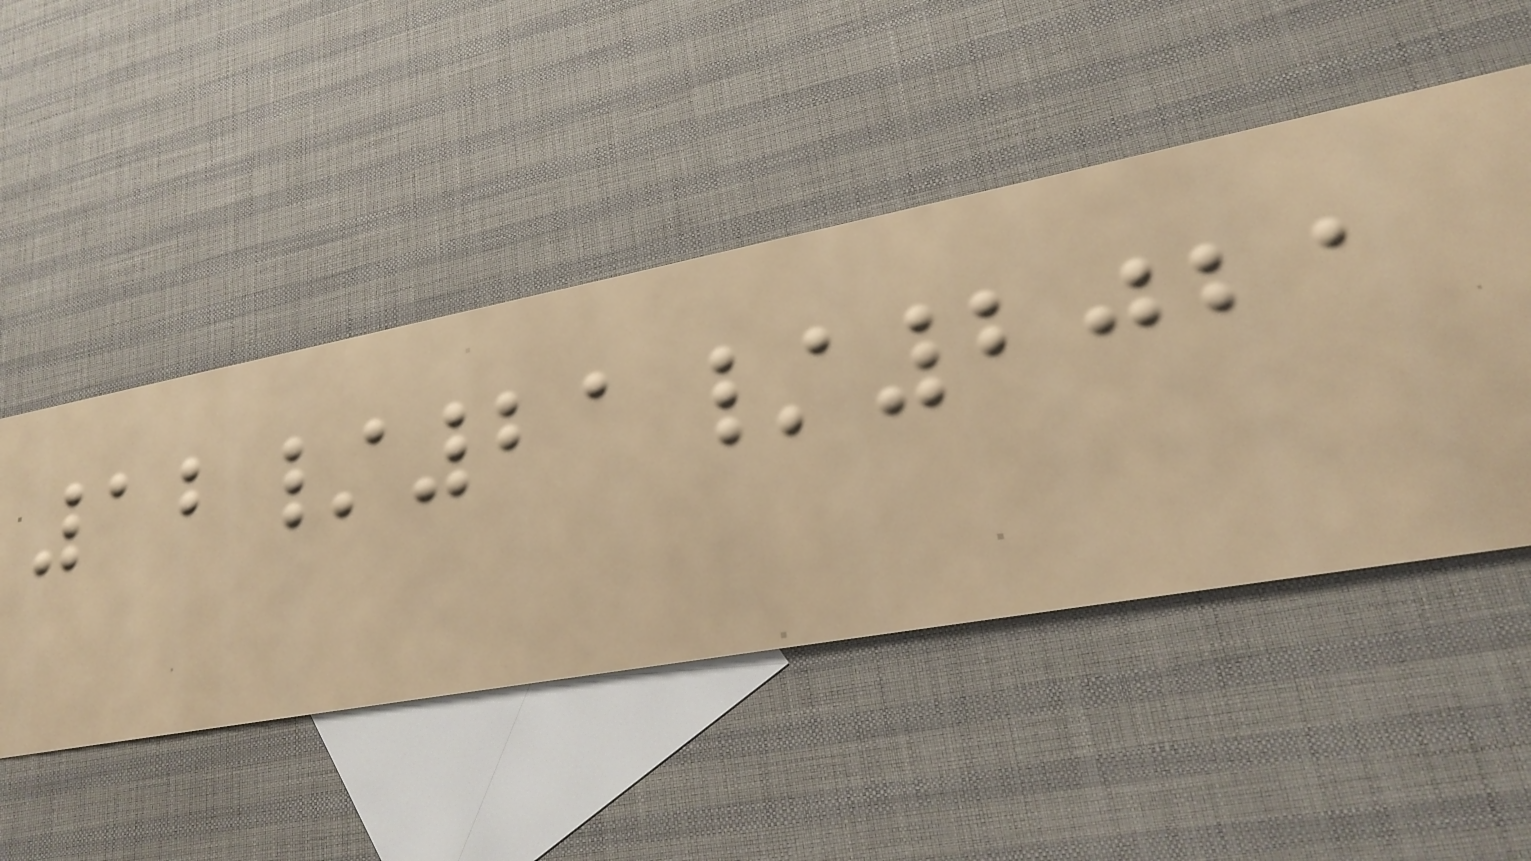12/21/2021
